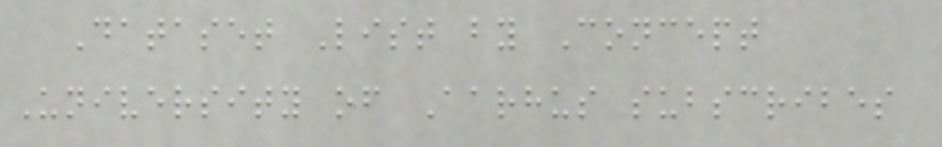Dataset List by Concept
University of Aarhus subscribes
